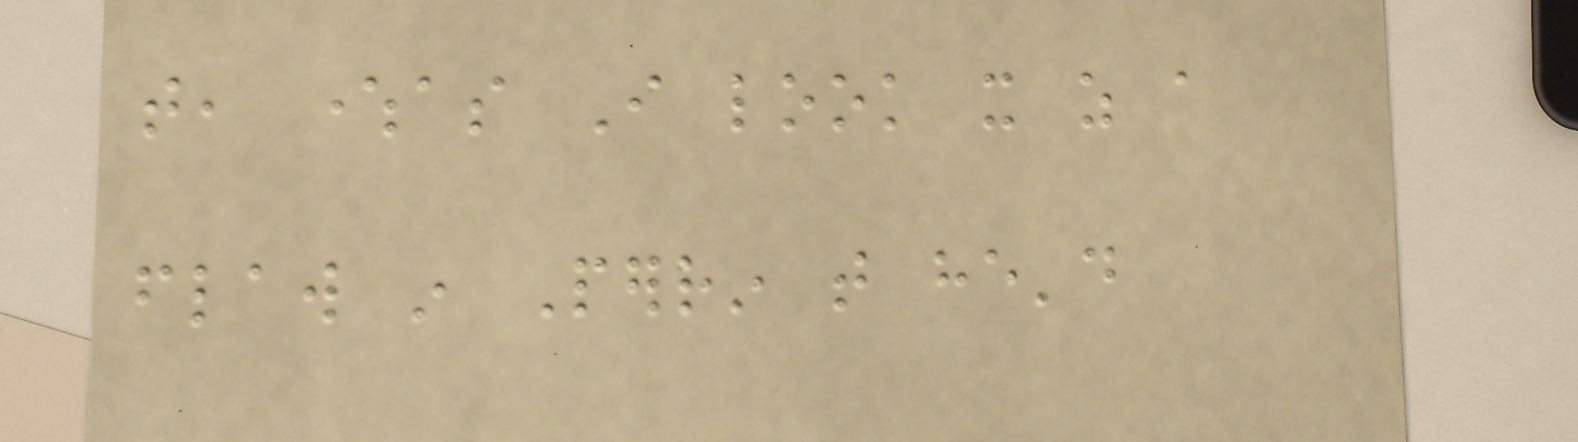that, whereas I look it as a
flaw in Perrin that he'd
